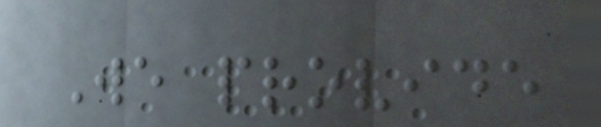We provide
